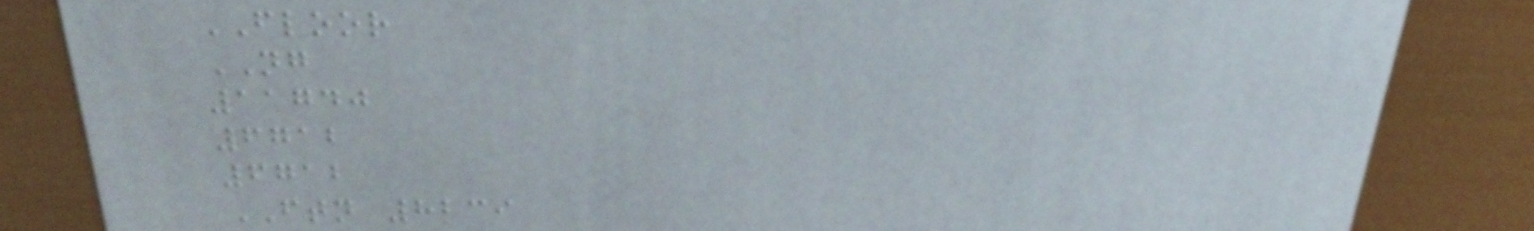FLOOR
NG
11740
6712
6712
FTN 8239
